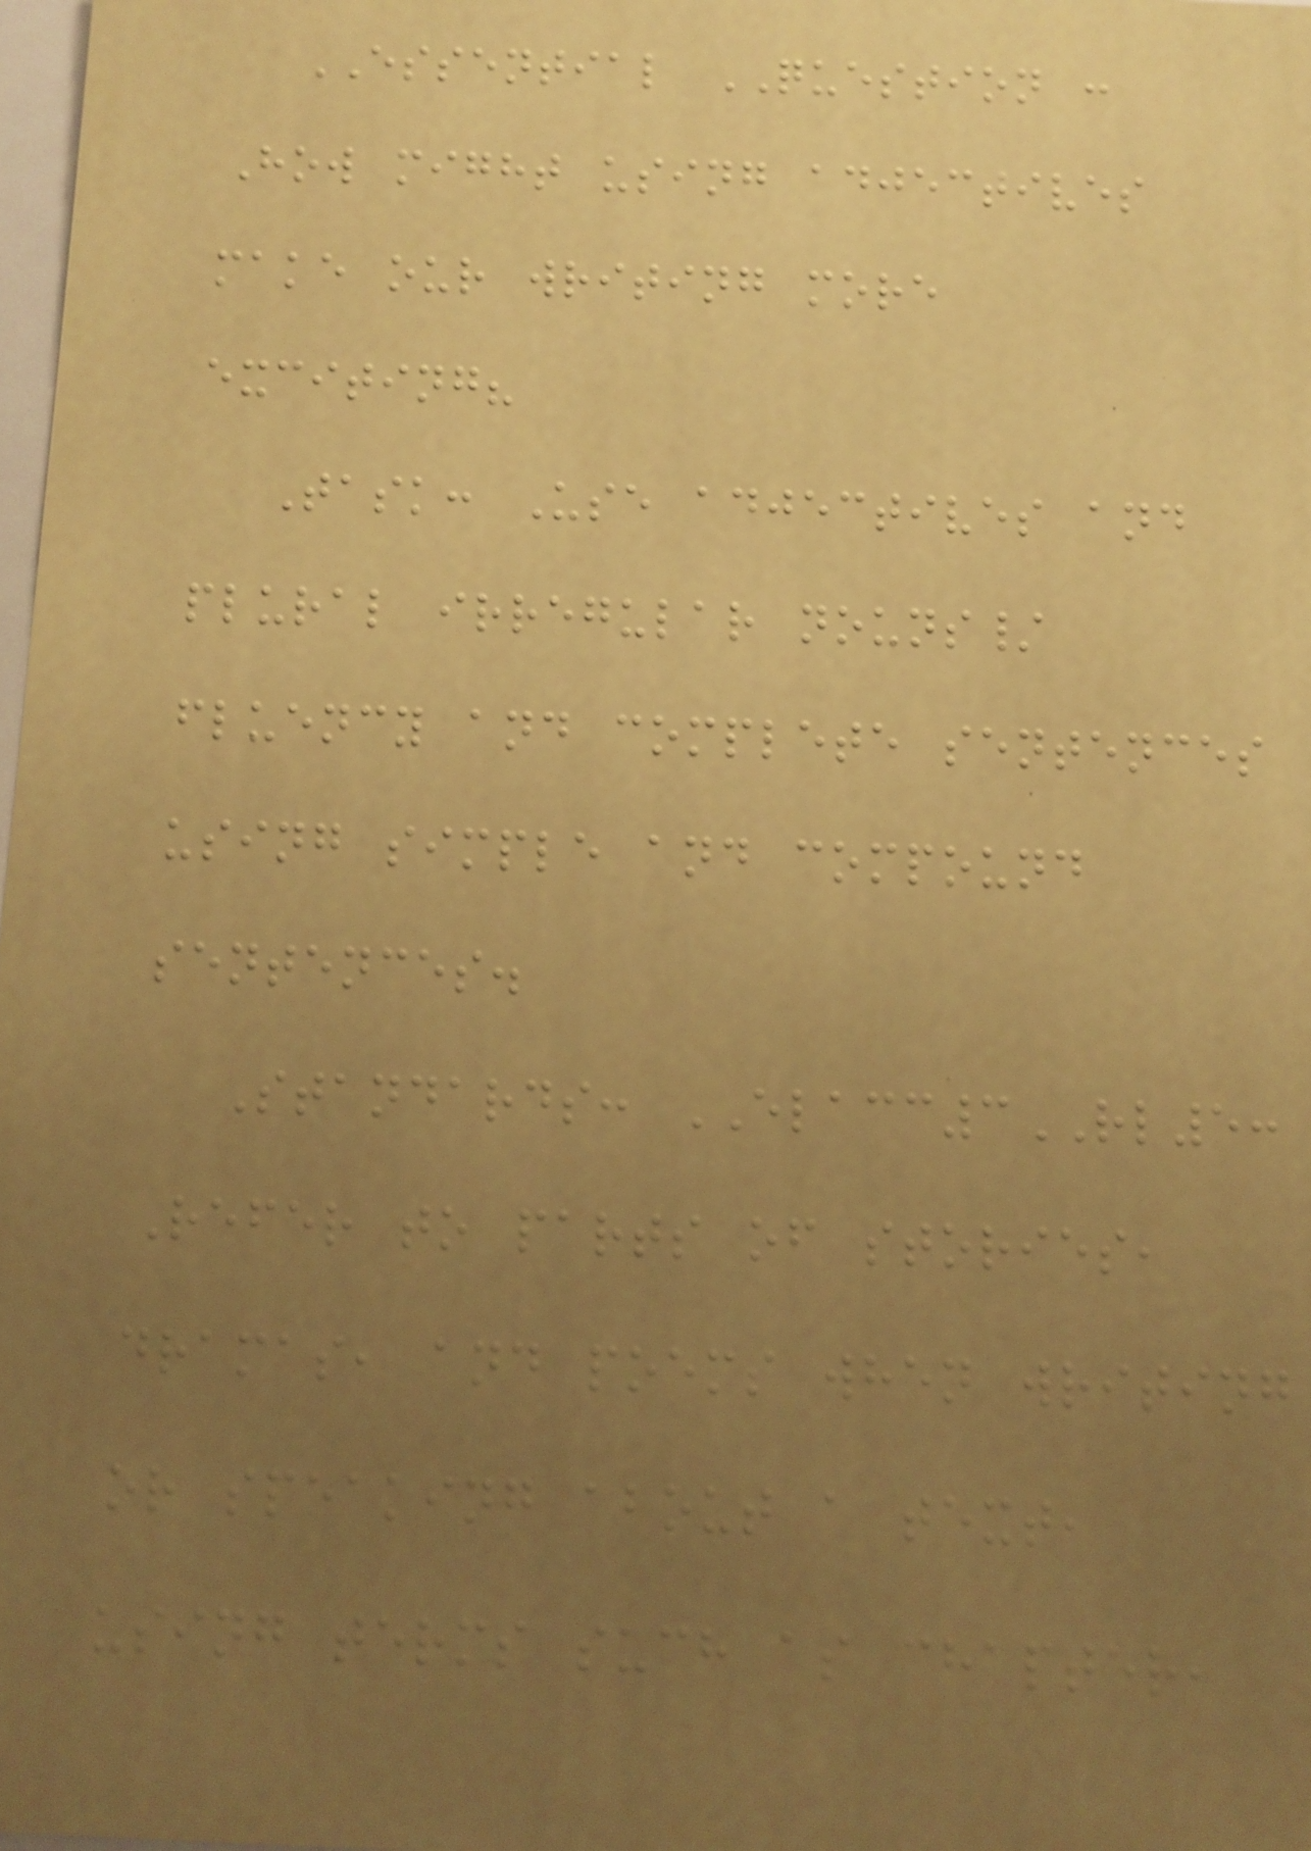ESSENTIAL QUESTION :
How might using adjectives
make our writing more
exciting?
Task: Use adjectives and
plural irregular nouns/
fluency and complete sentences
using simple and compound
sentences.
Standards: ELACC3RL5:
Refer to parts of stories,
dramas, and poems when writing
or speaking about a text,
using terms such as chapter,
